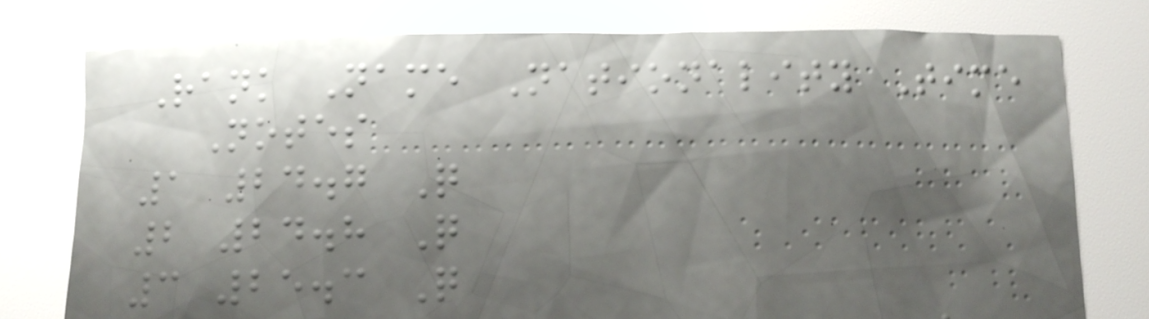Rank Name Nationality Time
Notes
1 24.7 Q
2 24.8 Q
3 25.3 Q
